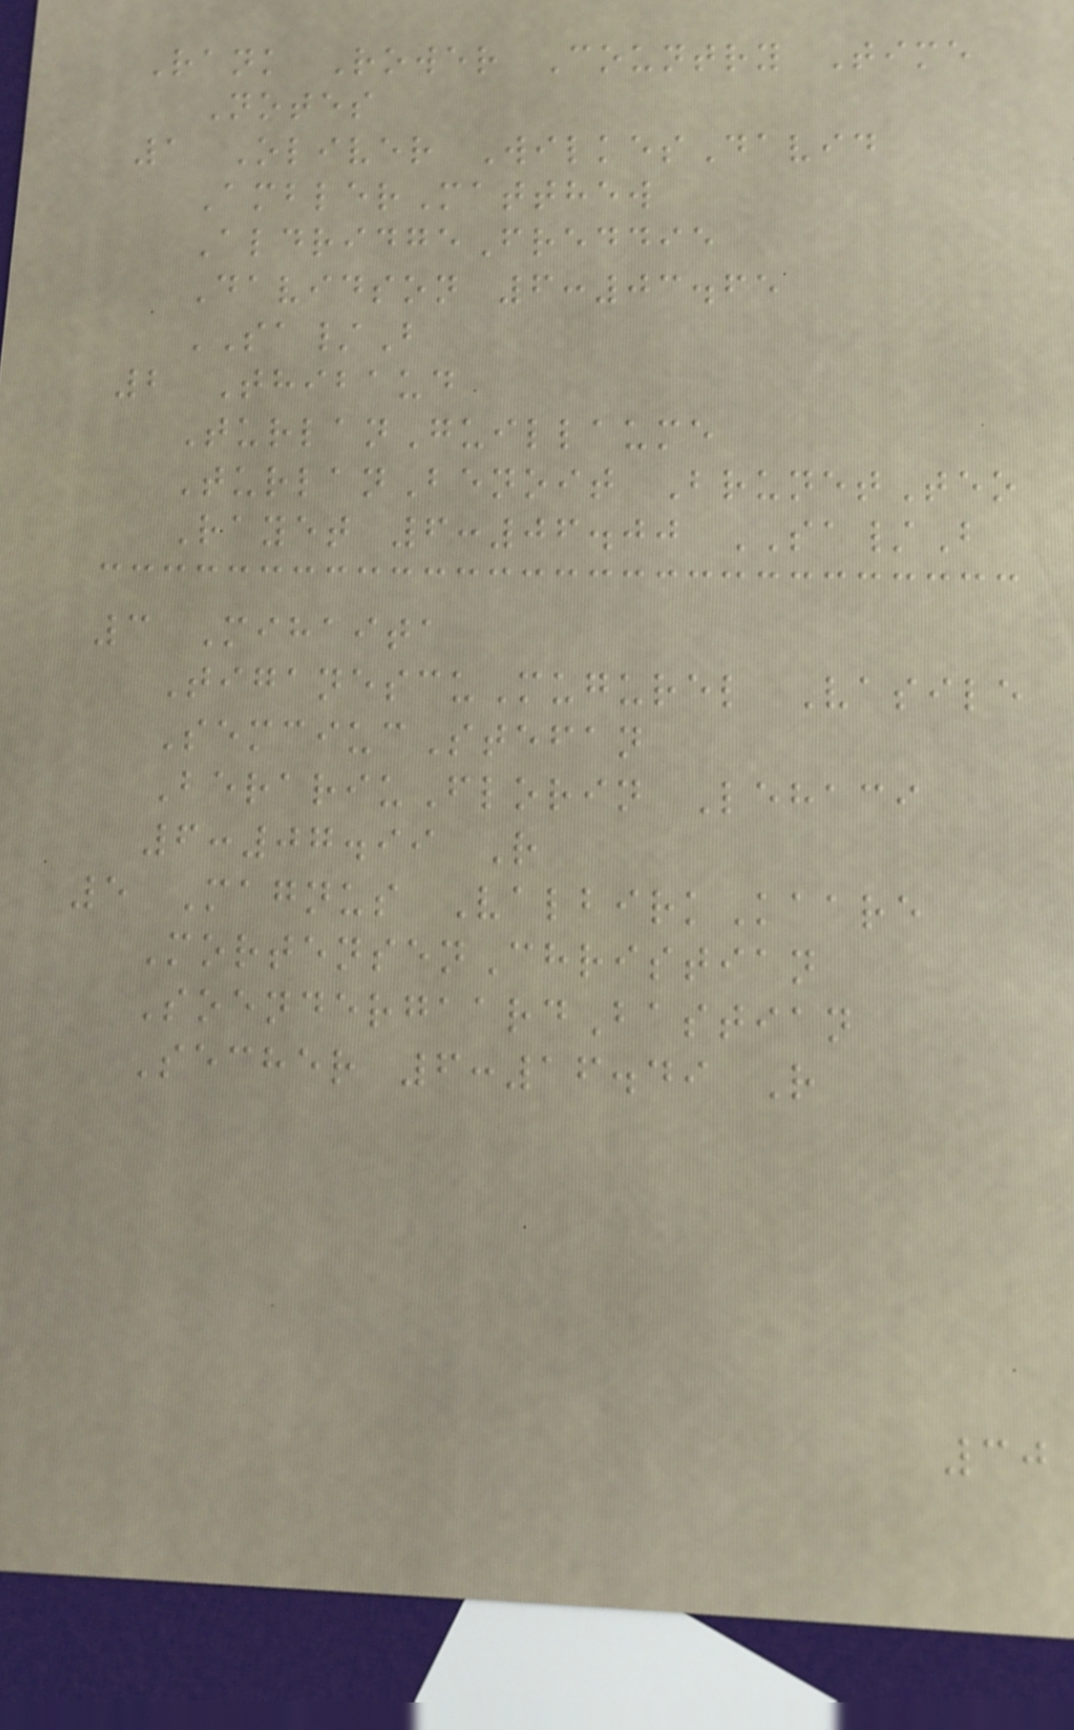Rank Rower Country Time
Notes
1 Oliver WilkesDavid
AmblerMatthew
AldridgeFreddie
Davidson 6:03.65
SA/B
2 Thibaud
TurlanGuillaume
TurlanBenoit BrunetTeo
Rayet 6:06.00 SA/B
3 Mihaita
TiganescuMugurel Vasile
SemciucStefan
BerariuFlorin Lehaci
6:07.99 R
5 Magnus ValbirkKaare
MortensenChristian
SoendergaardBastian
Secher 6:16.49 R
30
